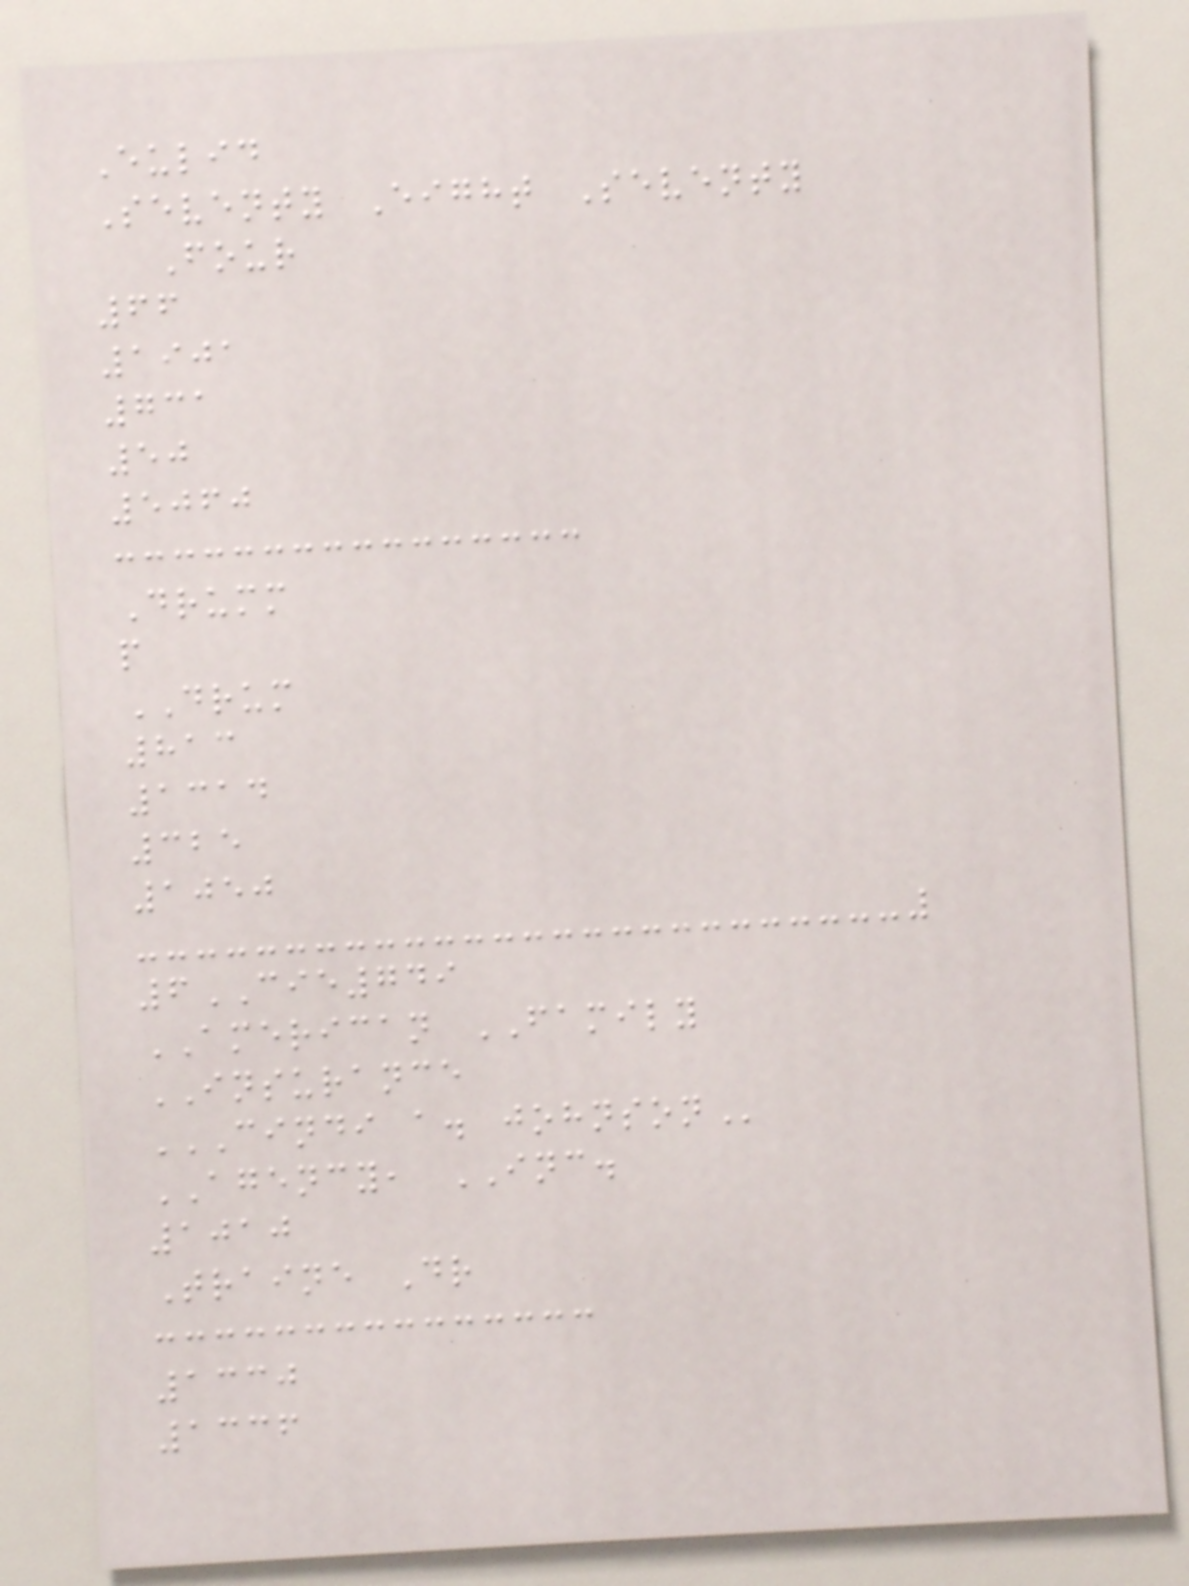Eulid
Seventy Eight Seventy
Four
66
1901
731
50
5060
Drumm
p
DRUM
813
1314
325
1050
6CIE749
AMERICAN FAMILY
INSURANCE
CINDI A. JOHNSON
AGENCY, INC.
1010
Traine Dr
1330
1336
